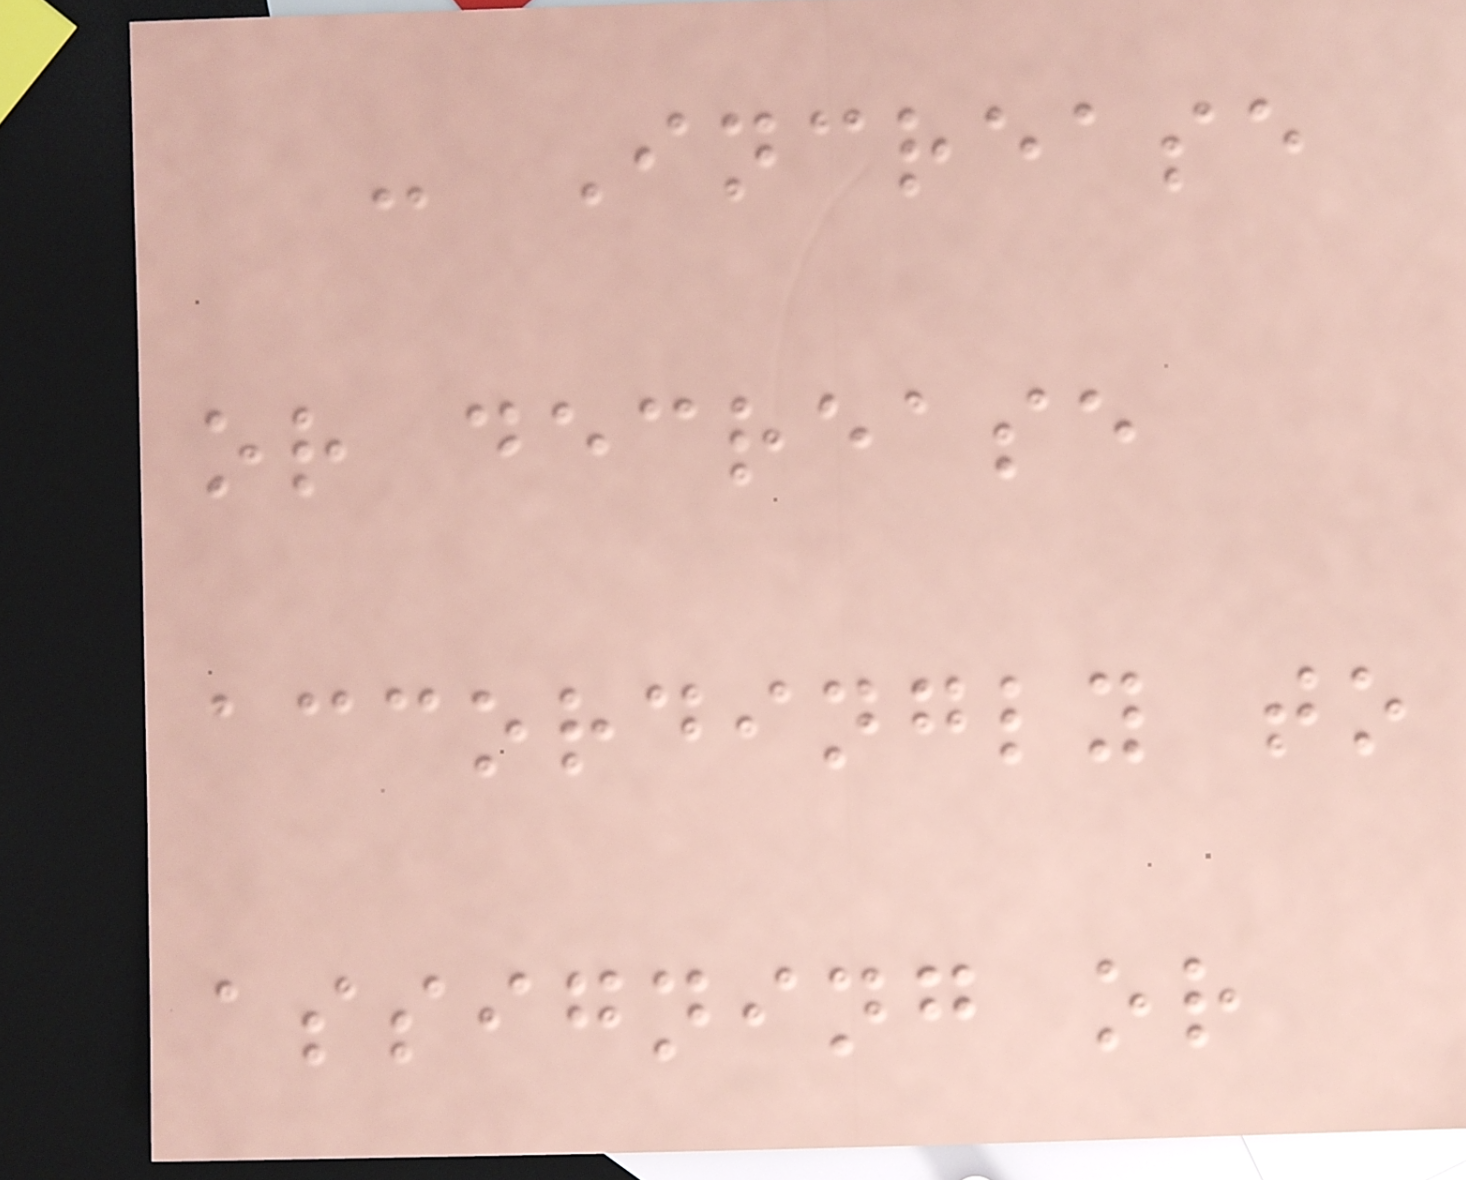- Increase
or decrease
accordingly to
assigning or
